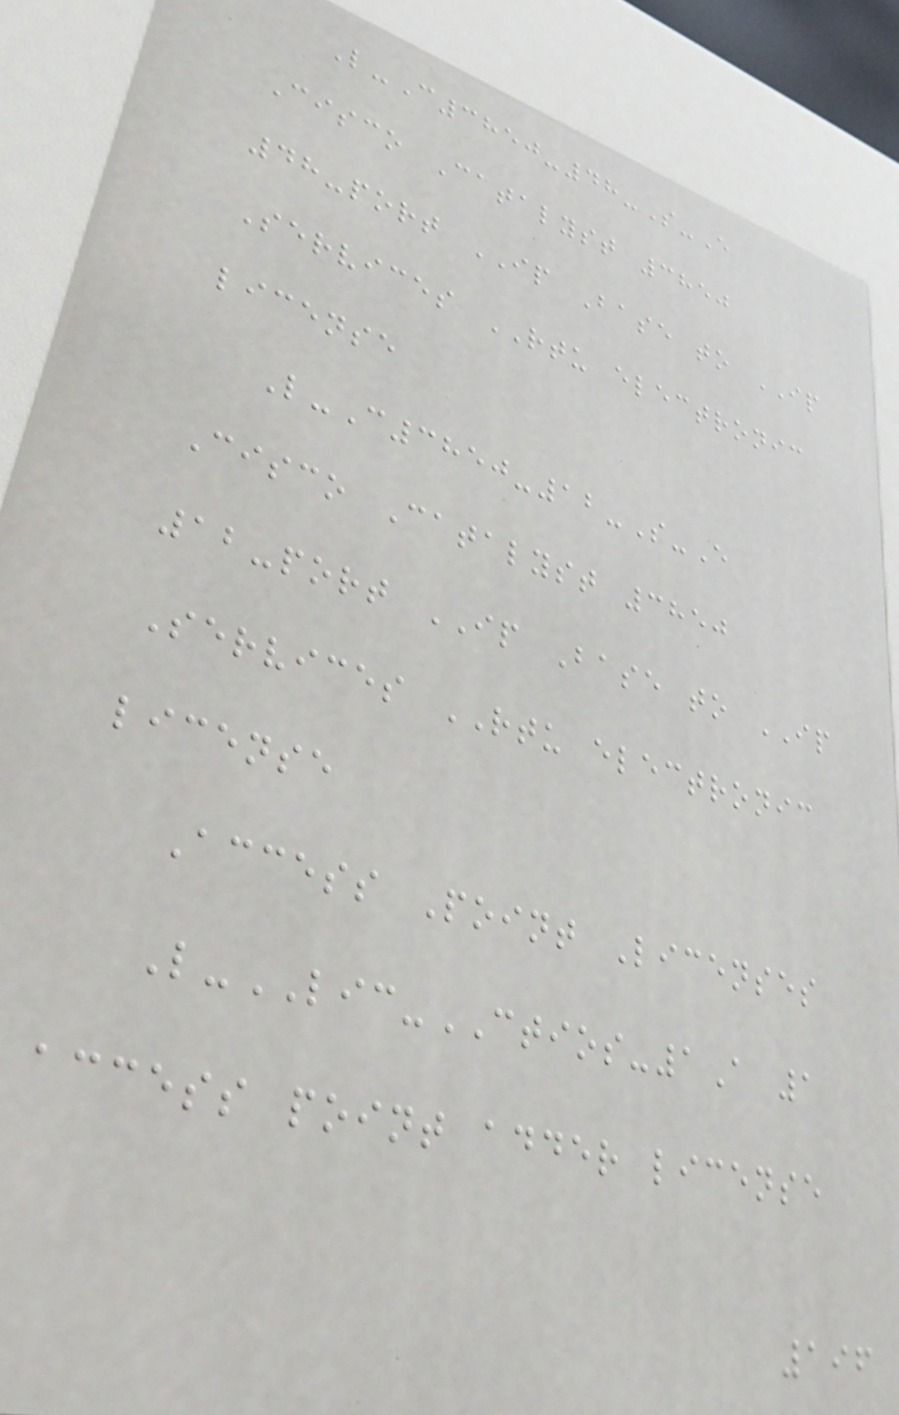L-C3850-48-S-E
Cisco Catalyst 3850
48-port IP Base to IP
Services RTU electronic
license
L-C3850-12-S-E
Cisco Catalyst 3850
12-port IP Base to IP
Services RTU electronic
license
Access Point Licenses
L-LIC-CTIOS-1A 1
access point adder license
196
